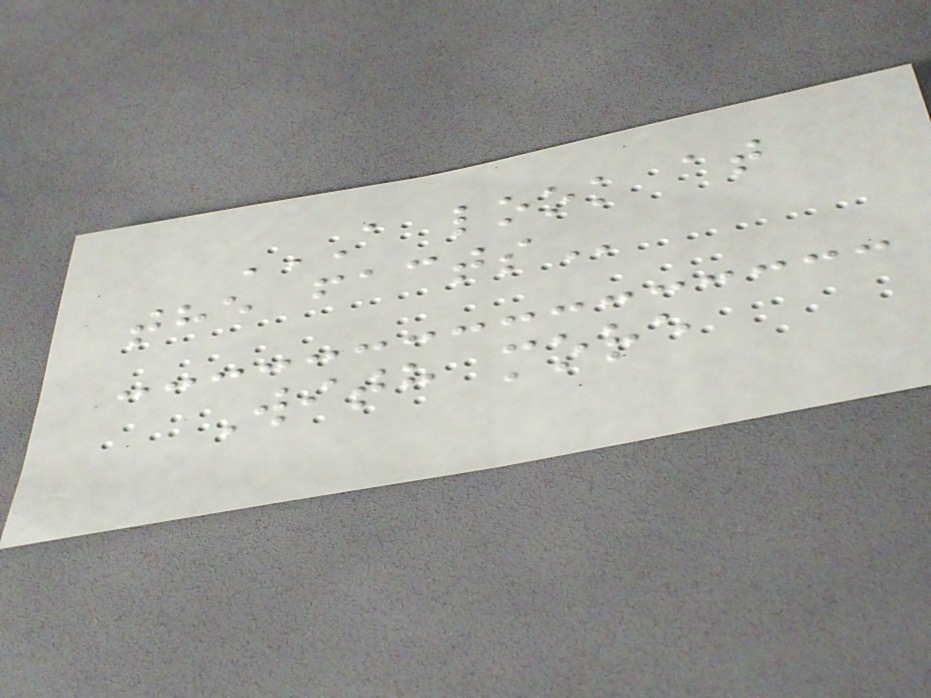A LOOK AT
THE FACTS
With more
